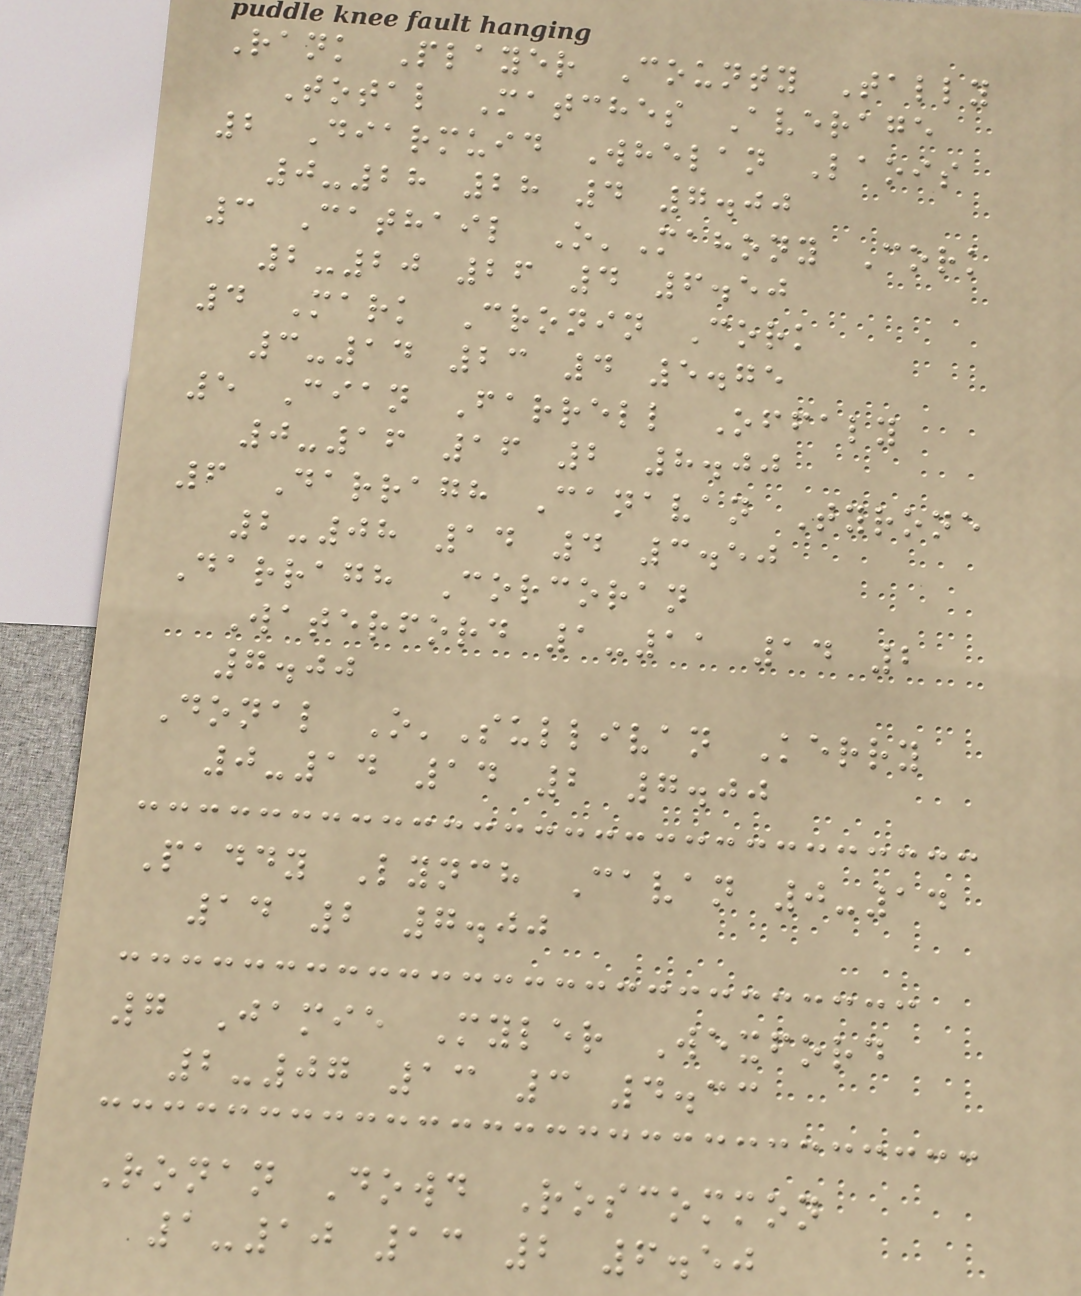Rank Player County Tally
Total Matches Average
2 Diarmuid Whelan Laois
0-28 28 4 7.00
3 Cathail O'Mahony Cork
2-20 26 4 6.50
4 Mark Cronin Cork
3-14 23 4 5.75
5 Cian Farrell Offaly
0-16 16 2 8.00
6 Darragh Canavan Tyrone
2-08 14 4 3.50
Darragh Corcoran
Waterford 1-11 14 2
7.00
Donal O'Sullivan Kerry
0-14 14 2 7.00
Paddy Lynch Cavan 0-14
14 2 7.00
7 Jamie Myler Wexford
2-07 13 3 4.33
Ronan Dowd Roscommon
1-10 13 2 6.50
